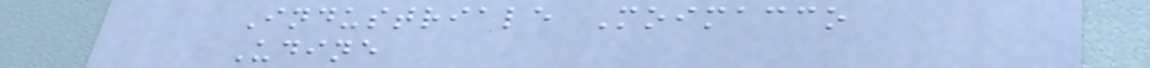Industriale Moimacco
Udine
